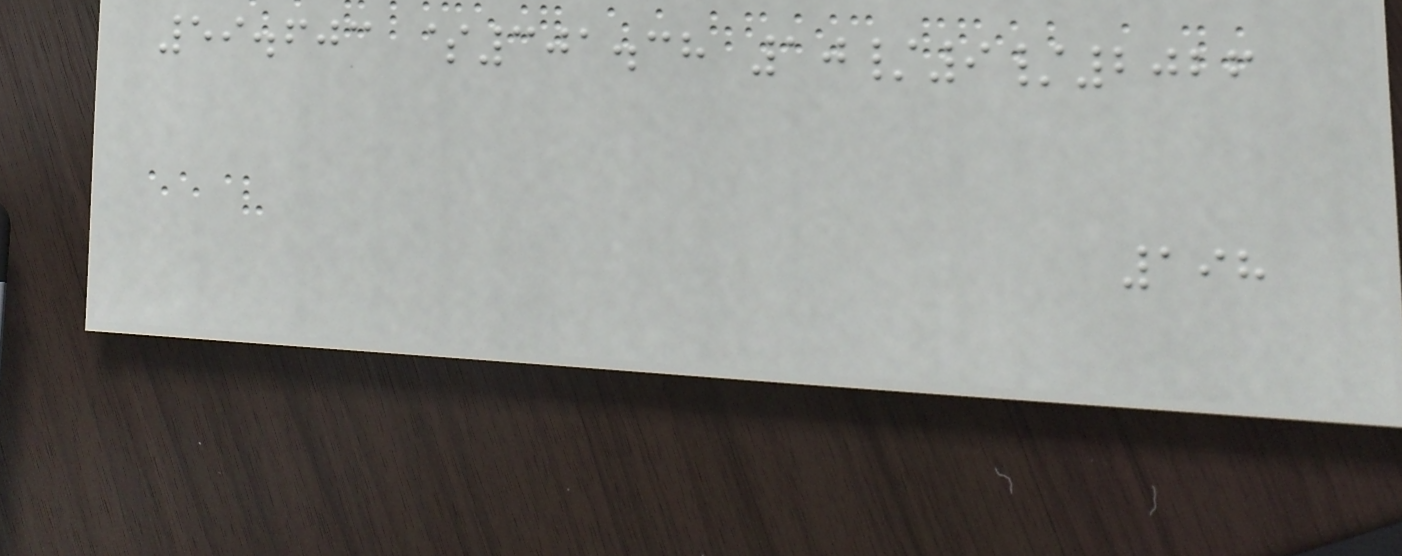59.603 $301.38 10/9/2026
198
